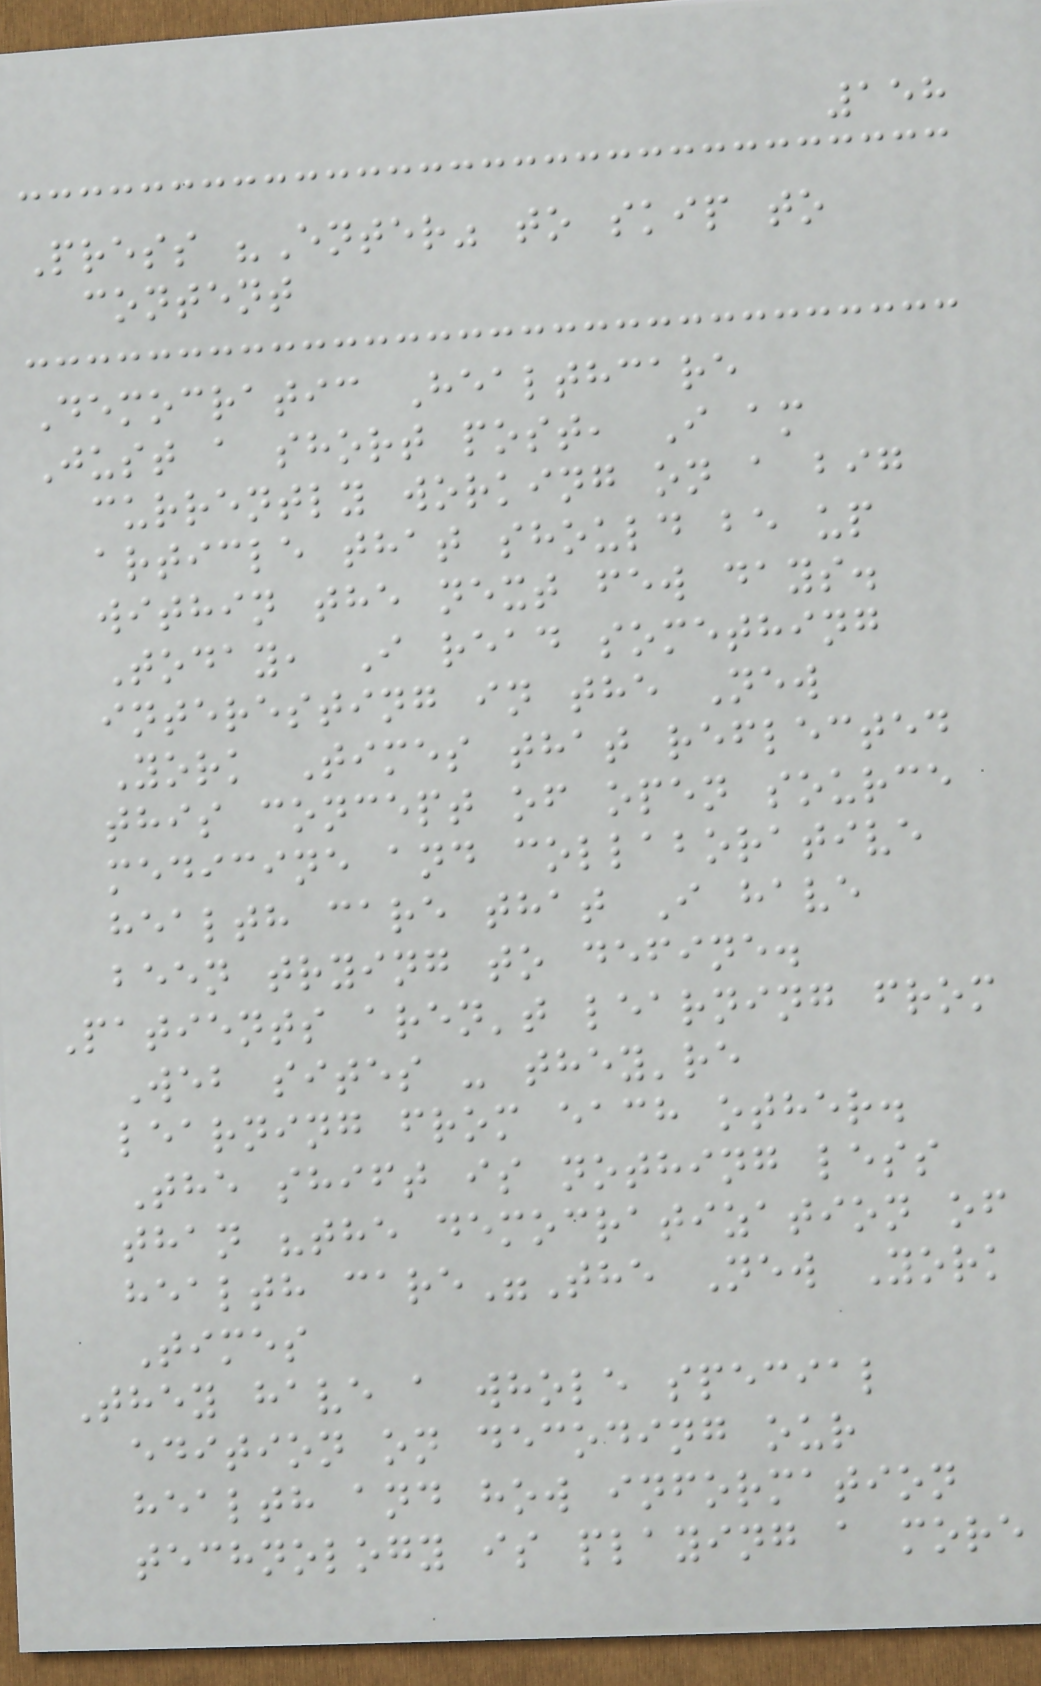158
Press "Enter" to skip to
content
Democratic Healthcare
Just a short post, I am
currently working on a big
article that should be up
within the next few days.
Today, I read something
interesting in the New
York Times that reflected
this concept of open source
medicine and collaborative
health care that I have
been trying to define.
Patients aren't learning from
Web sites - they're
learning from each other.
The shift is nothing less
than "the democratization of
health care"The New York
Times
They have a whole special
edition on decoding our
health and how information
technology is playing a more
